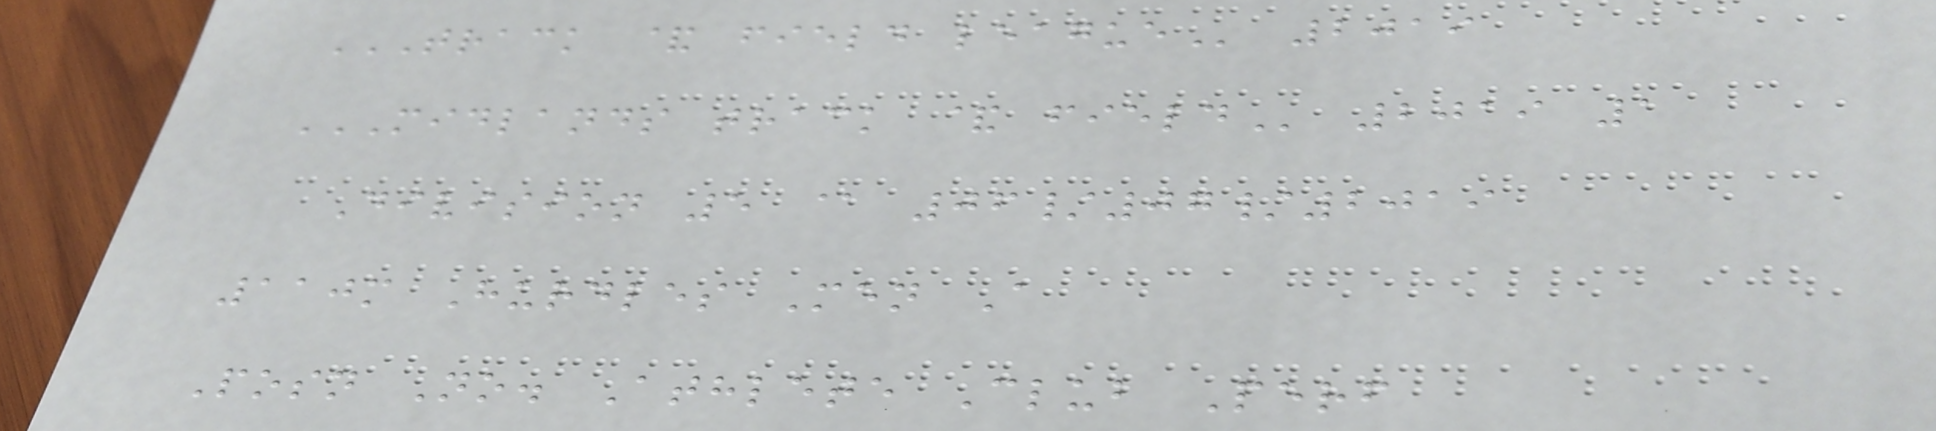TRACK & FIELD LEAGUE 2019
MIDLANDS TRACK & FIELD 2019 1
Division 5 @ 06/07/2019
110m Hurdles Men A
Posn No. Athlete Club Perf
